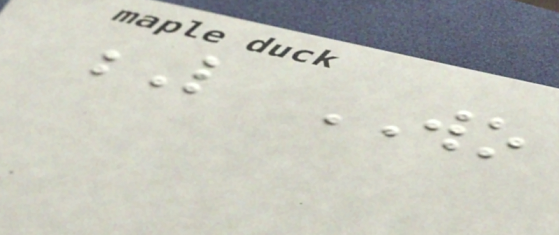L WO
